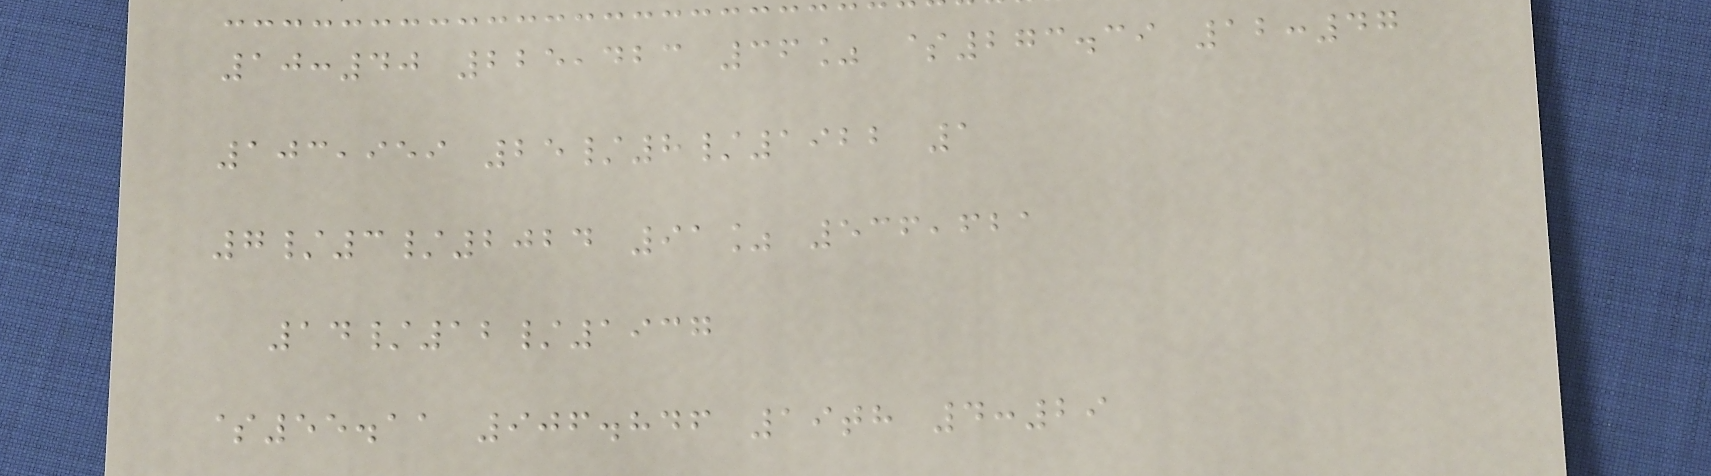10:40 225,423 36% $273.39 12:47
103,959 25/8/1922 1
7/3/2024 91% 536,621
14/12/1937
$55.11 906.846 19th 4:29
